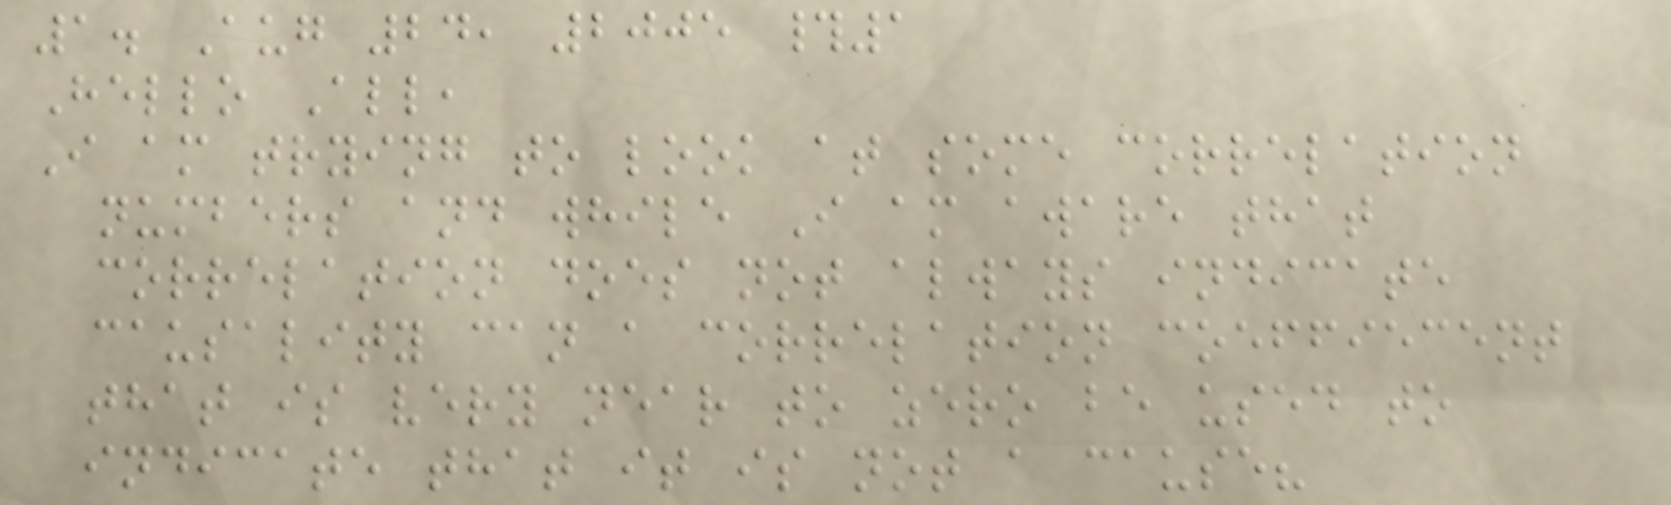1. Aug 24, 2005 #1
Hello All,
I am trying to look at some correlation
numbers and while I am aware that
correlation does not always indicate
causality can a correlation coeffiecent
that is very near to zero be used to
indicate that it is not a cause?
